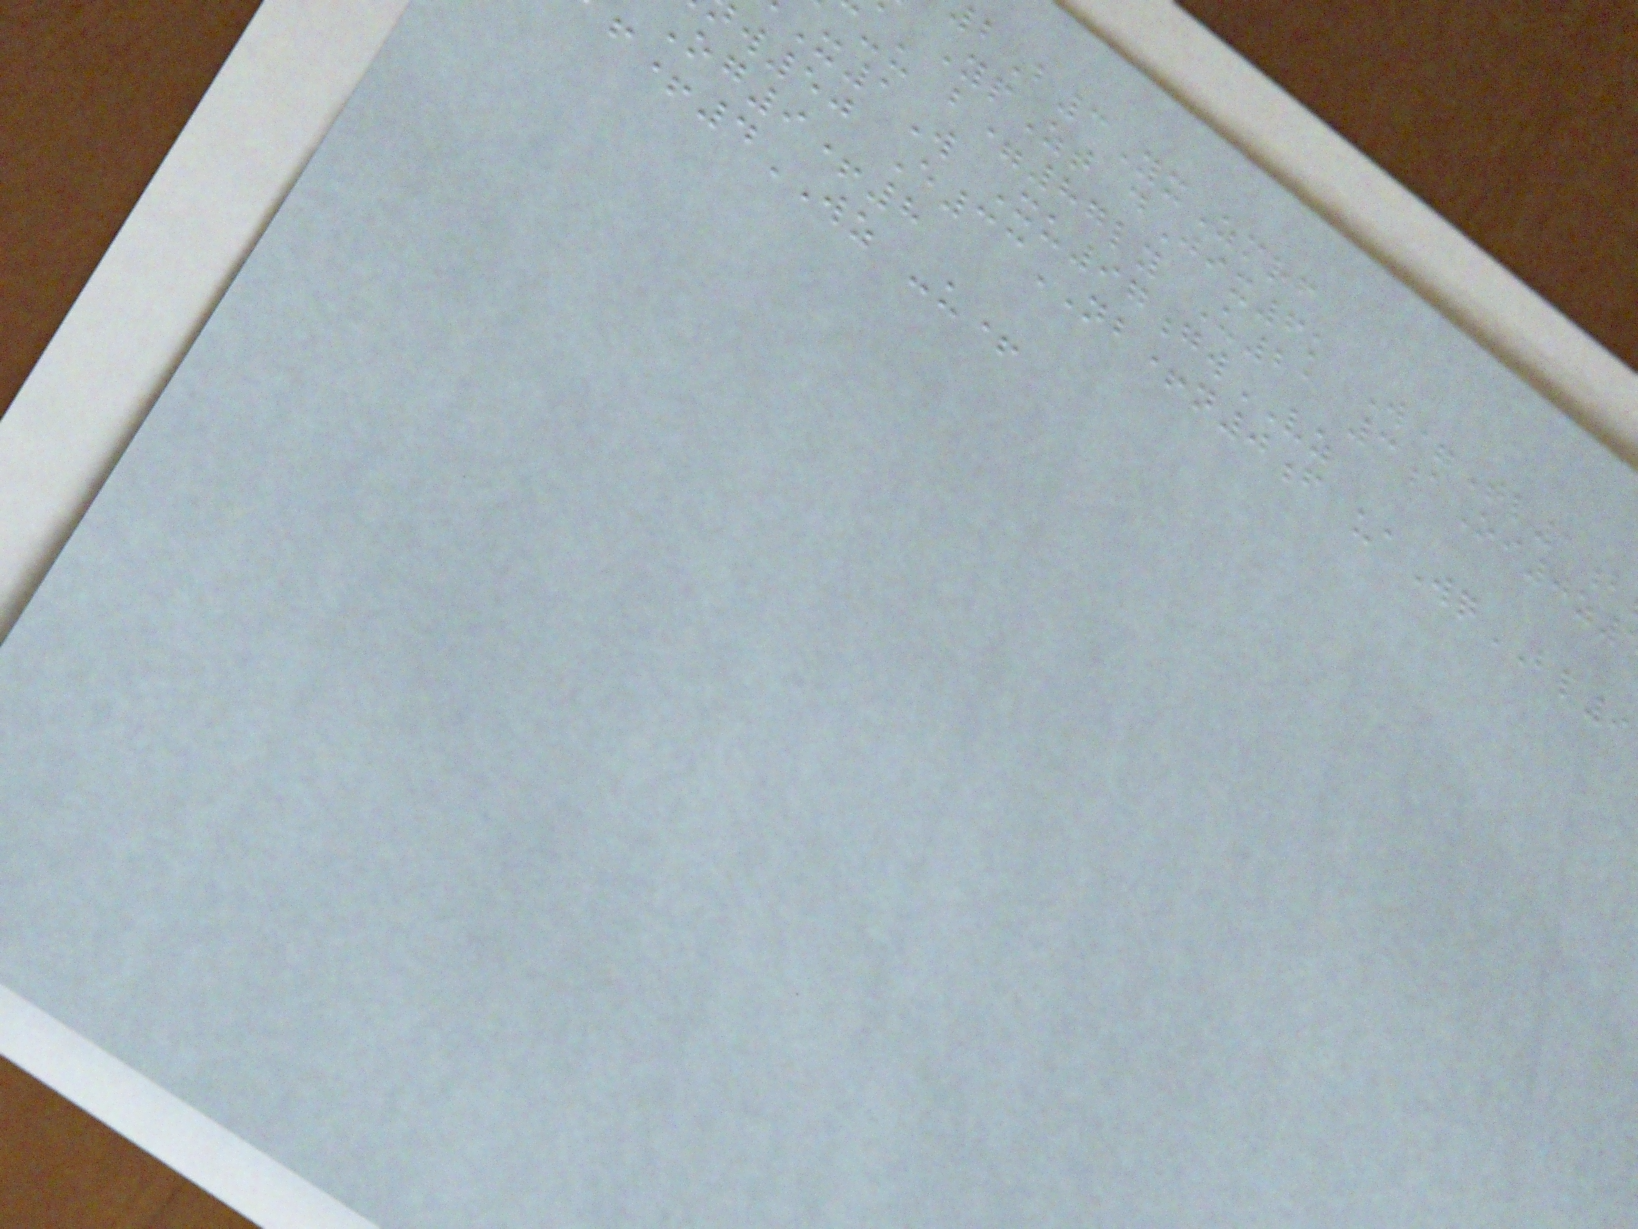B3YxZmrf
YpZt dJix6k W=Tl1b
-u b=87ly U21 3aOi0z
X1W Xu97gwVZ
w50 E33NB+n0f uaWqBL9
Og9+8
f+4WZ -u+
